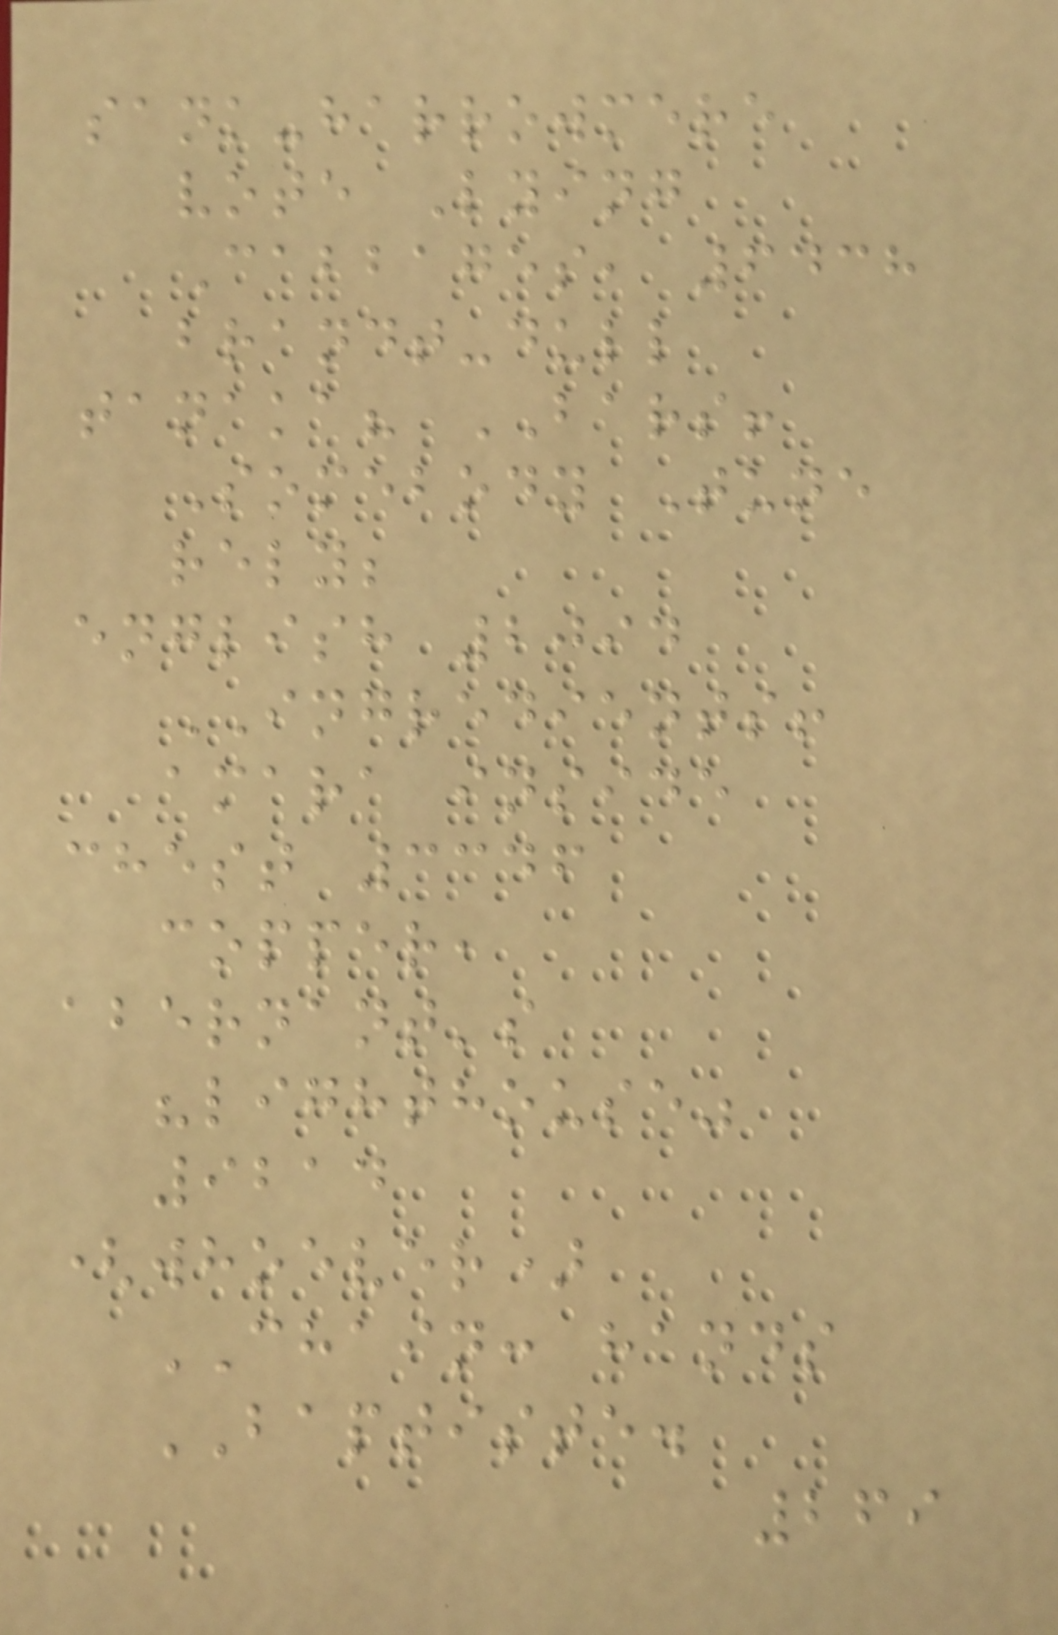sank-harrowmere
vote Lying
Cabbages, 6438
brandt-dull
tanaka? BARS!
Somebody Tune
rely;
english 2094
INGREDIENTS!
amara inside
chest 3346
copper,
abernant's
"lighthouse"
9214
(whoever)
CHAIN: hands
BAPTISTE.
269
